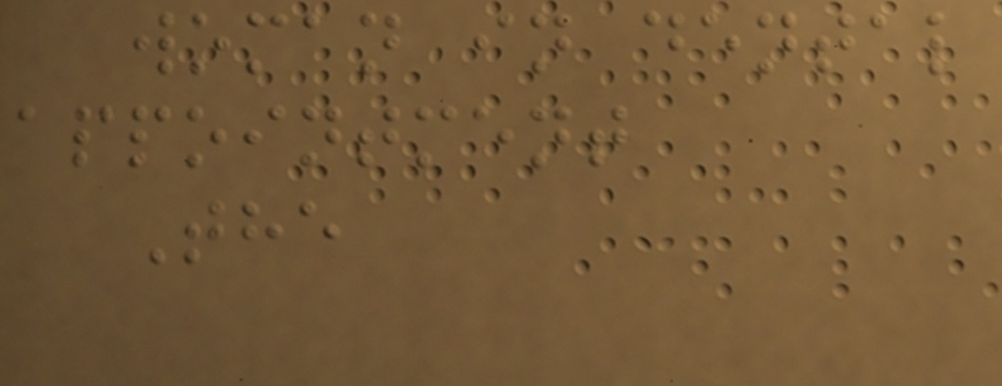woman in dental
appointment
The
